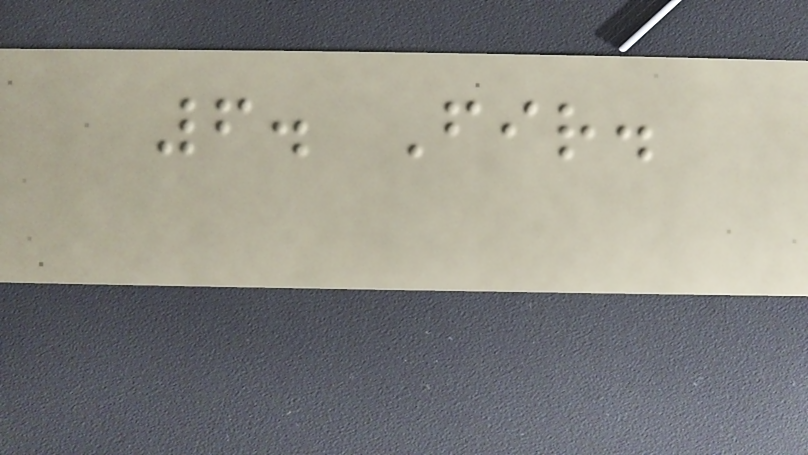6. Fir.
